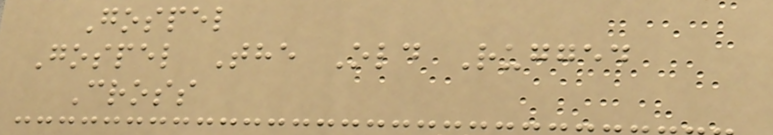Gospel
Gospel The Old Rugged
Cross
